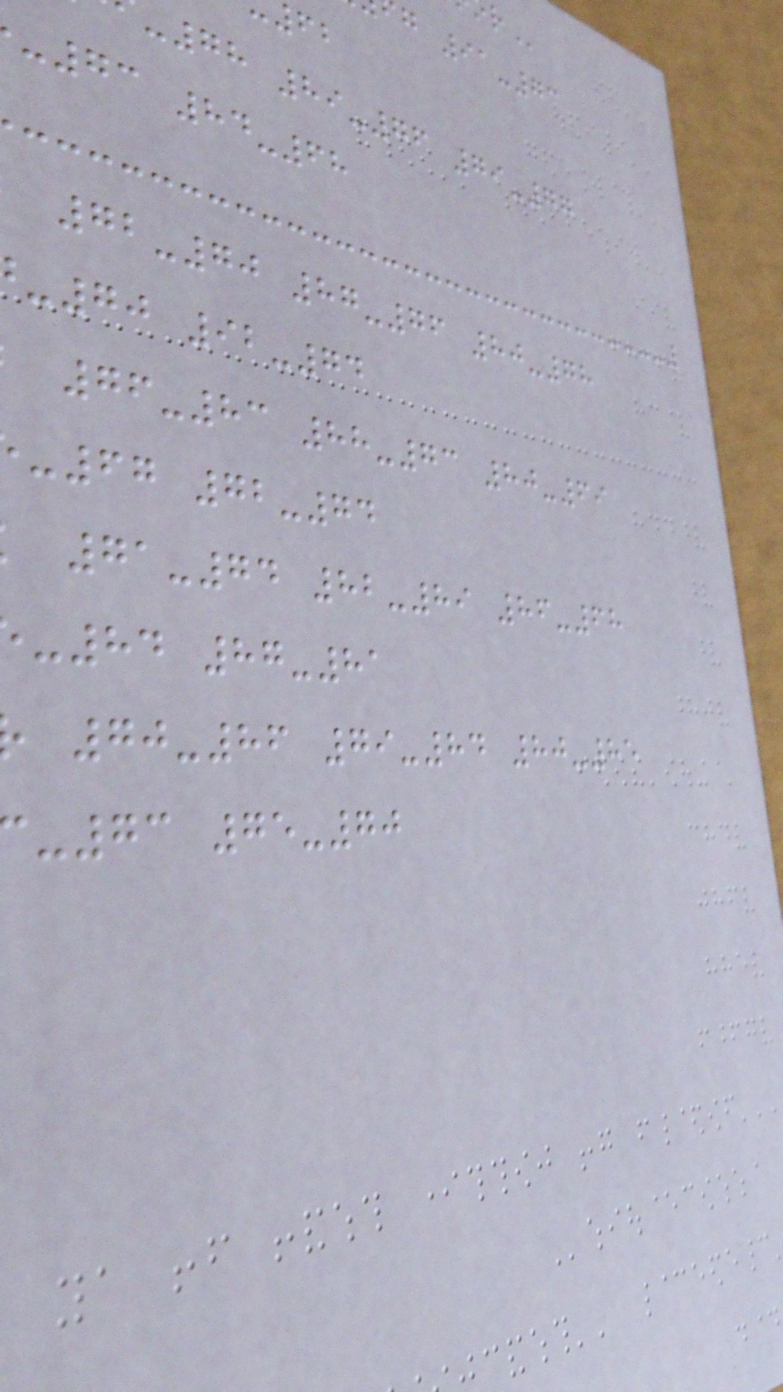g 91-73
-78 89-76 79-77
-73 84-68
72-70 87-76 80-78
-70 92-74
76-83 88-73 80-69
-67 72-74
71-74 82-89 86-68
-84 87-81
70-86 79-84 80-85
-73 75-70
